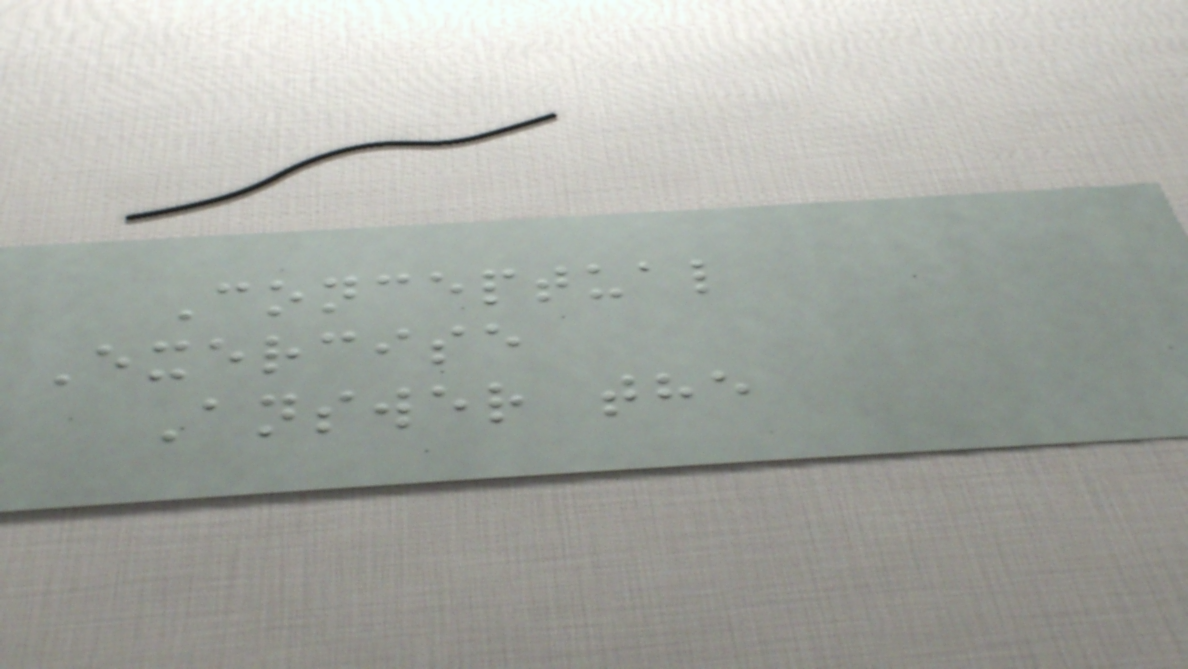Conceptual
Exercise
Answer the
